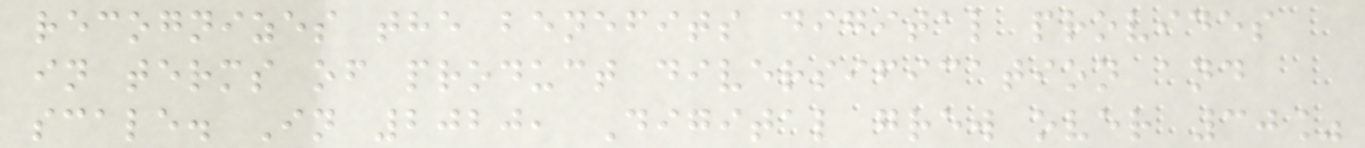recognizes the benefits digital provides
in terms of product diversification and
scale. In 2020, Digital grew over 30%
